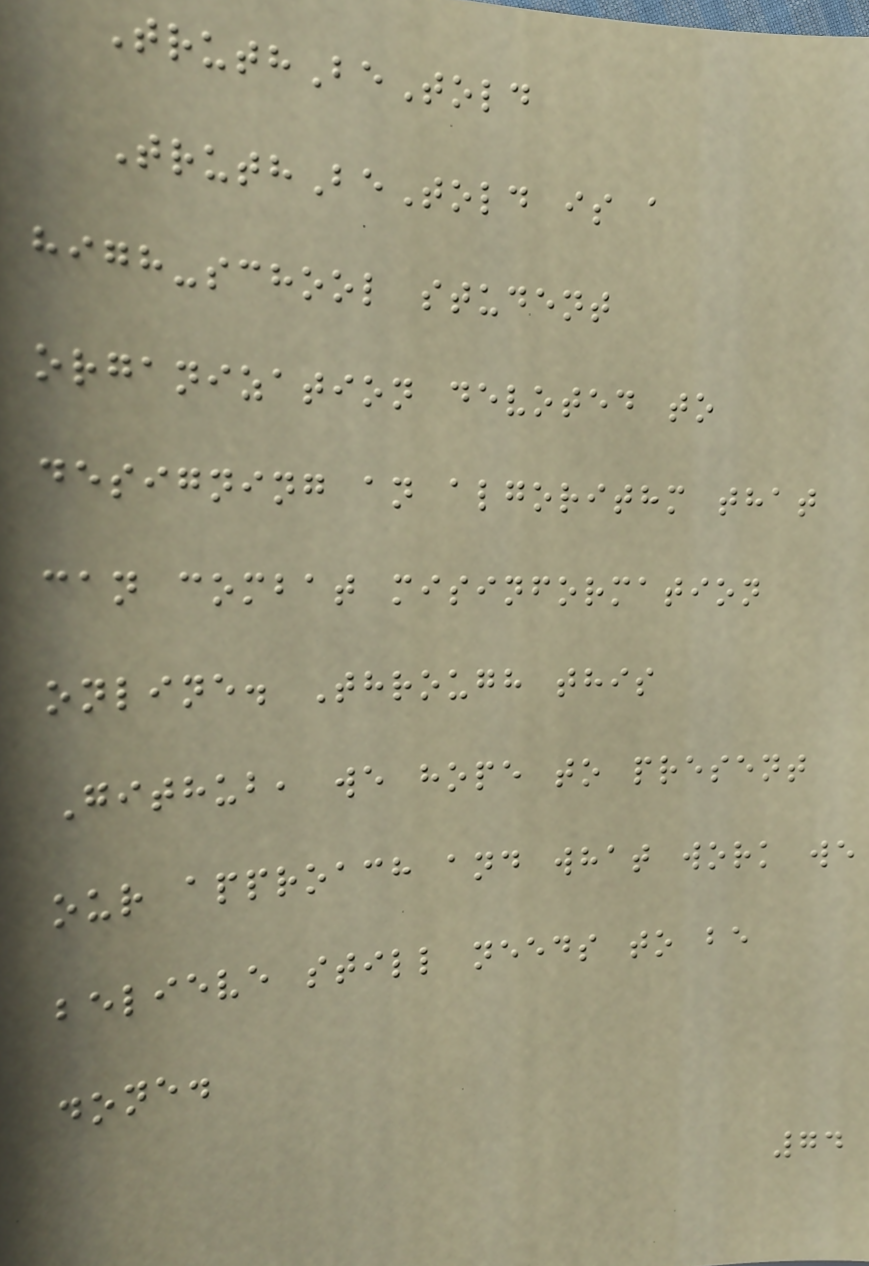TruthBeTold
TruthBeTold is a
high-school student
organization devoted to
designing an algorithm that
can combat misinformation
online. Through this
Github, we hope to present
our approach and what work we
believe still needs to be
done.
74
